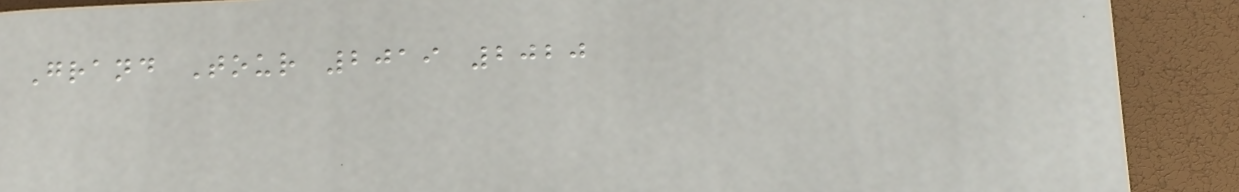Grand Tour 2019 2020
